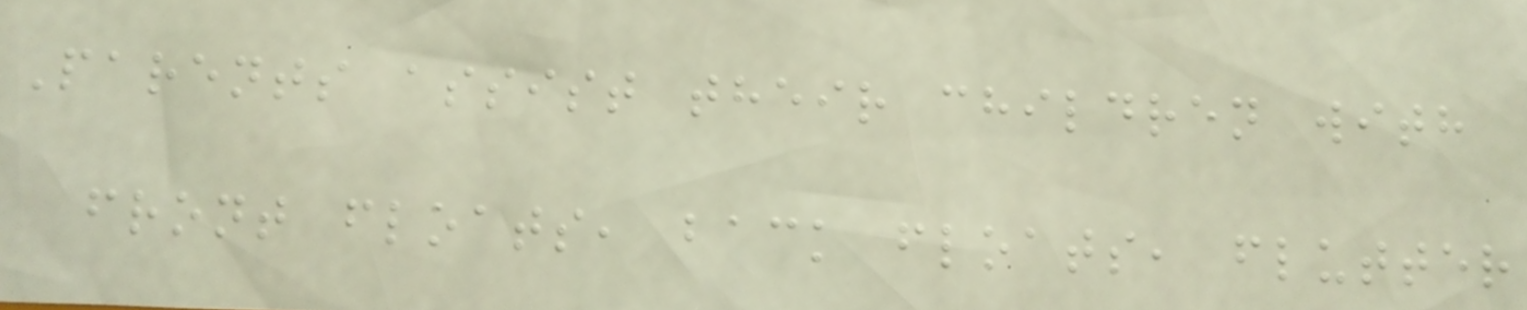Parents assist their children with
front floats, back floats, flutter
